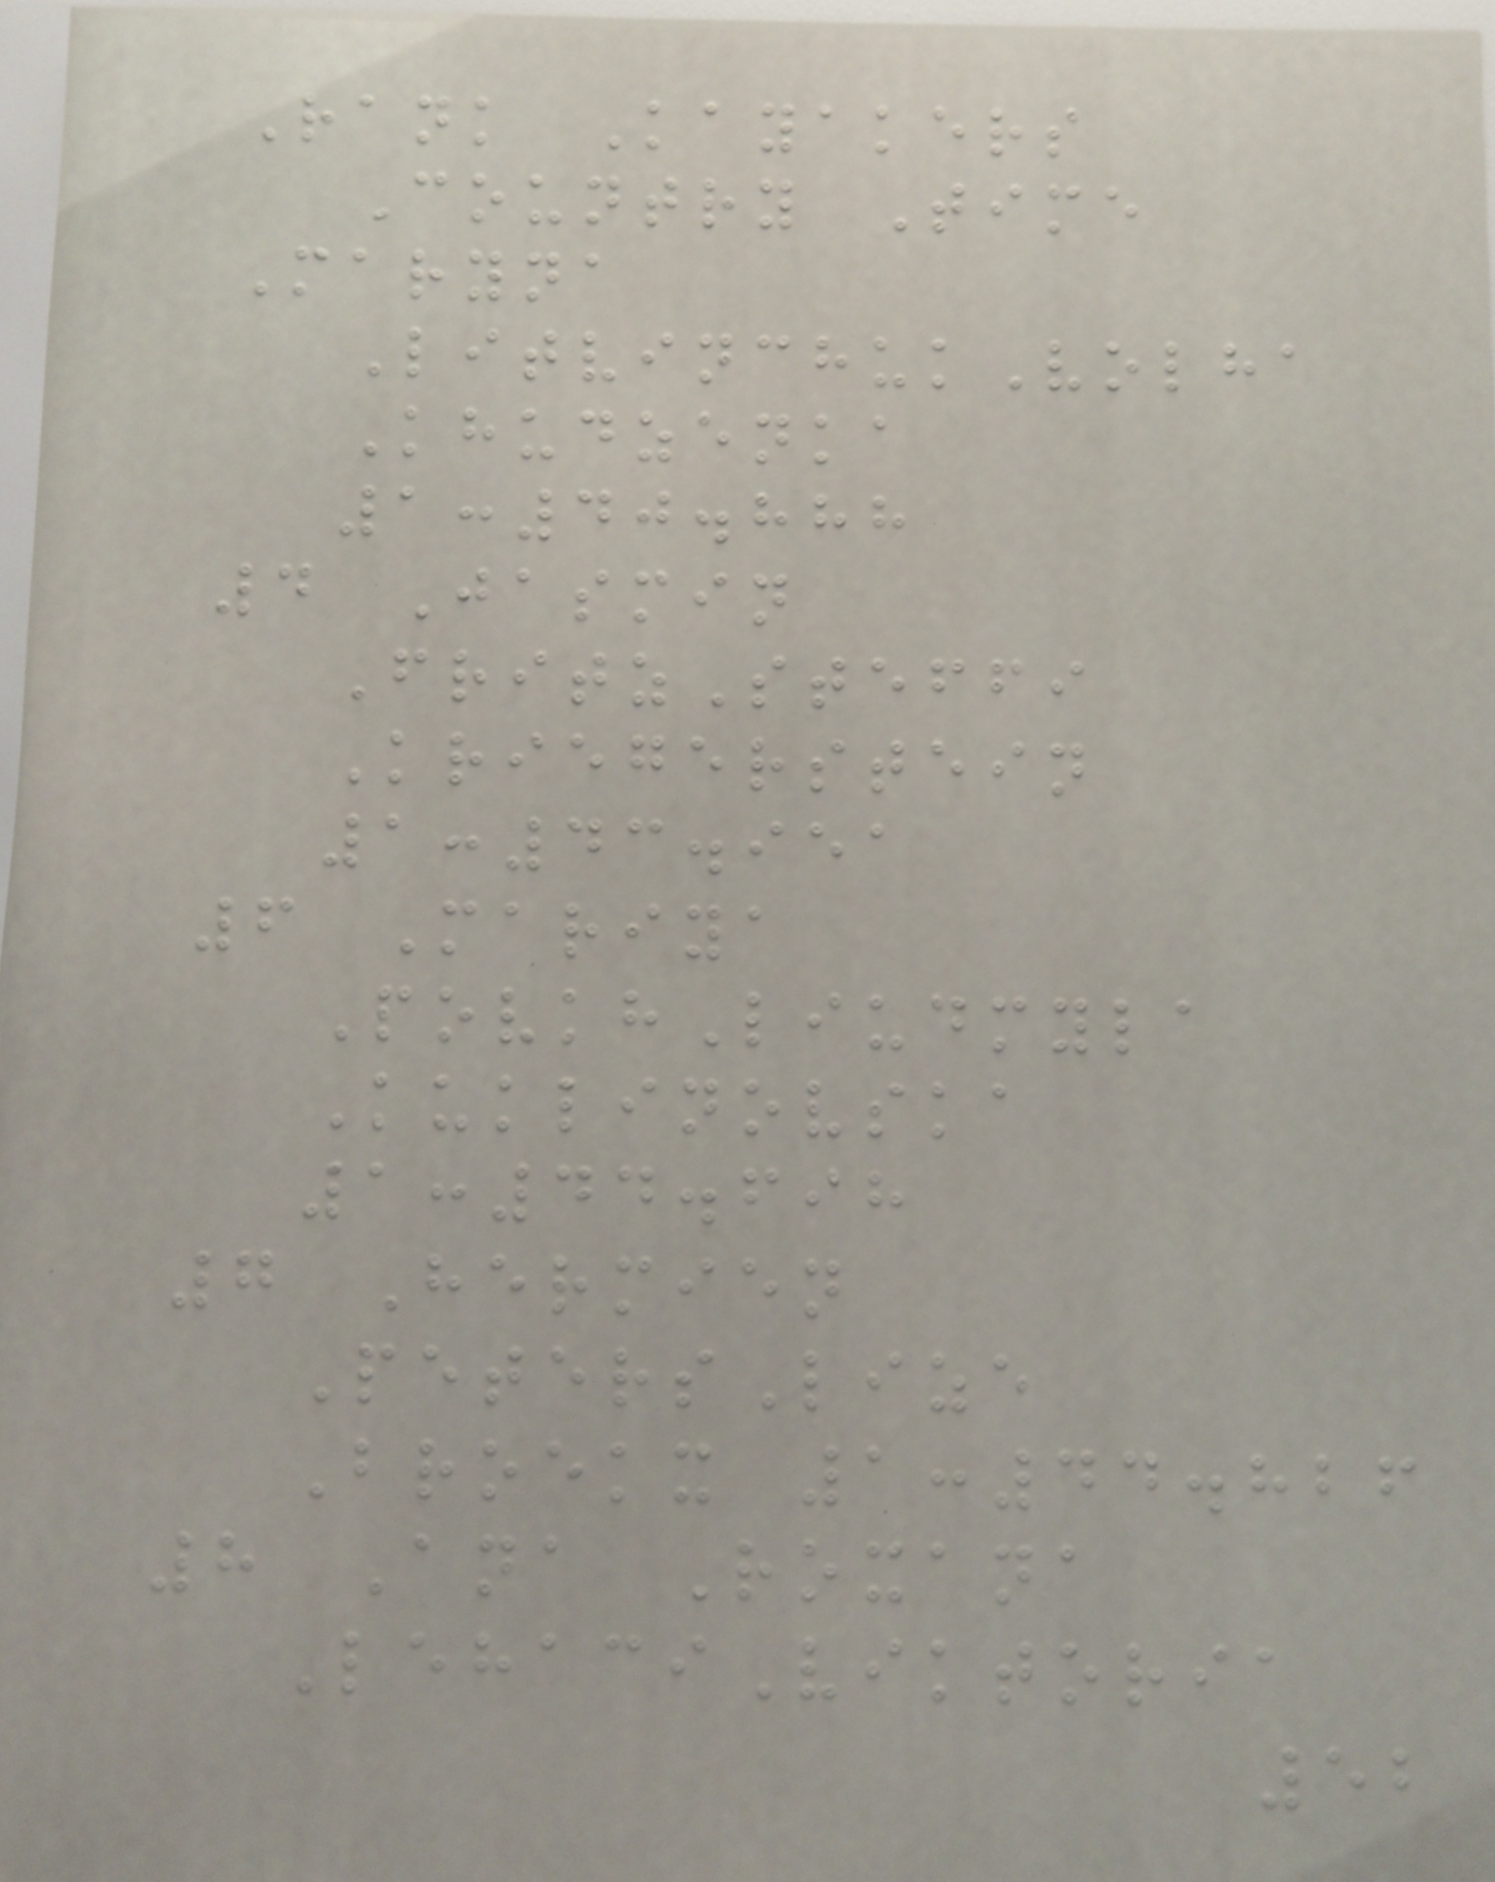Rank Kayakers
Country Time
Maryna
LitvinchukVolha
Khudzenka
1:40.888
4 Jasmin
FritzSteffi
Kriegerstein
1:43.951
6 Mariya
PovkhLiudmyla
Kuklinovska
1:44.698
7 Hermien
PetersLize
Broekx 1:44.826
8 Ana Roxana
LehaciViktoria
52
